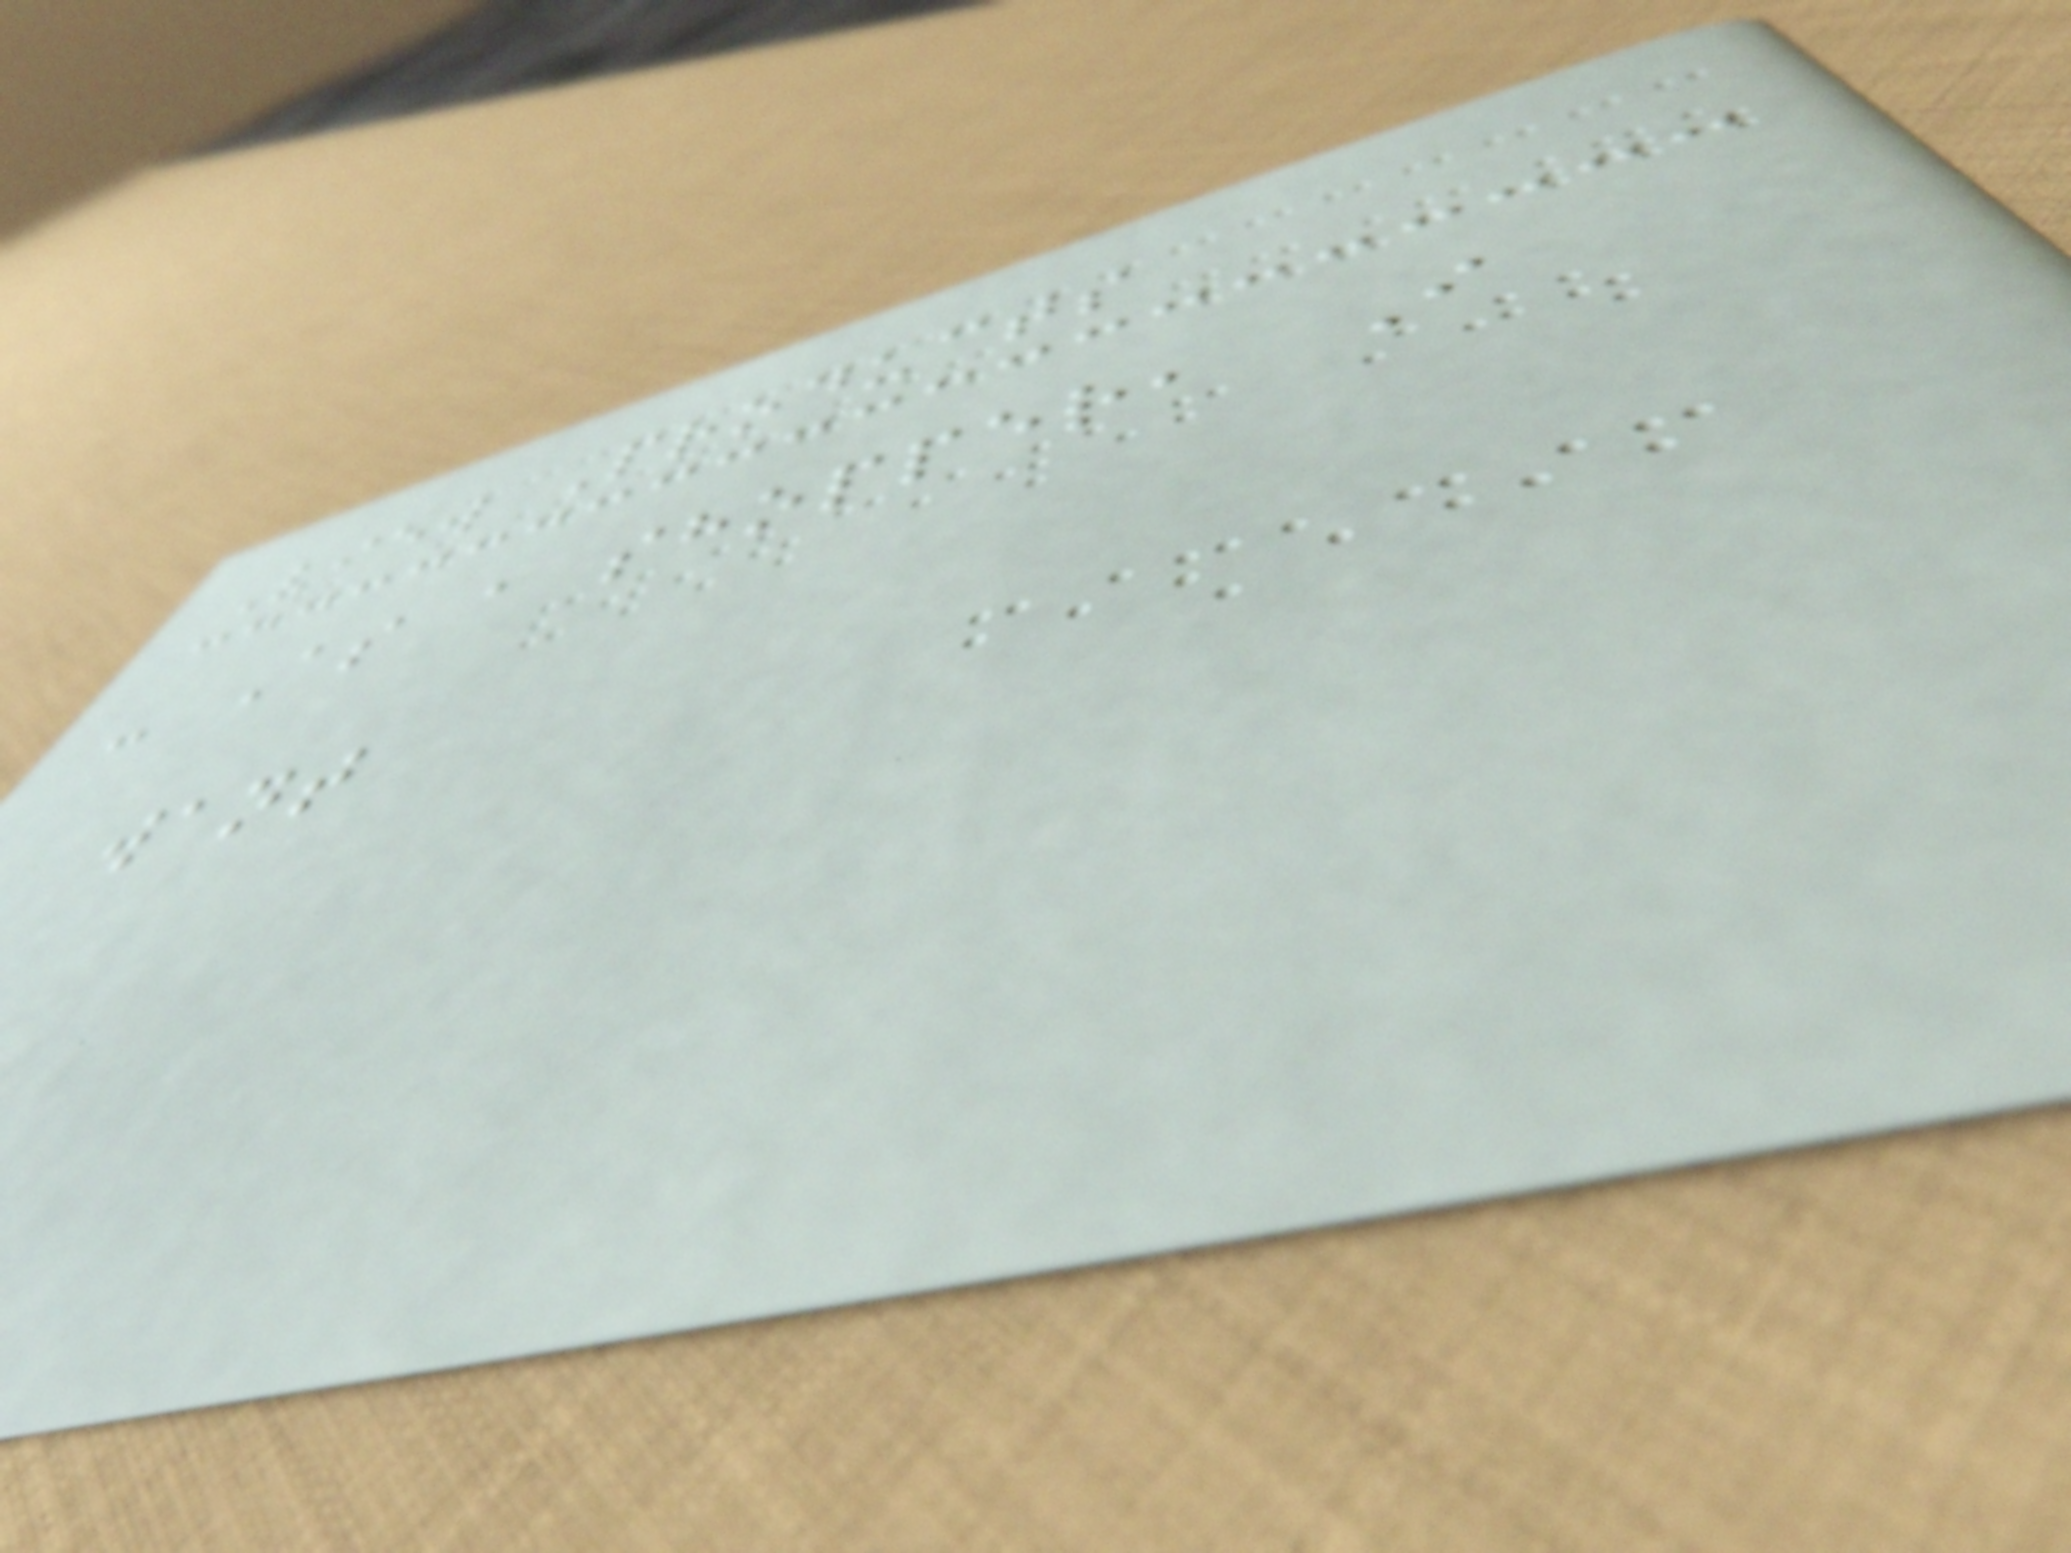View Products
- As a shopper, I
want
